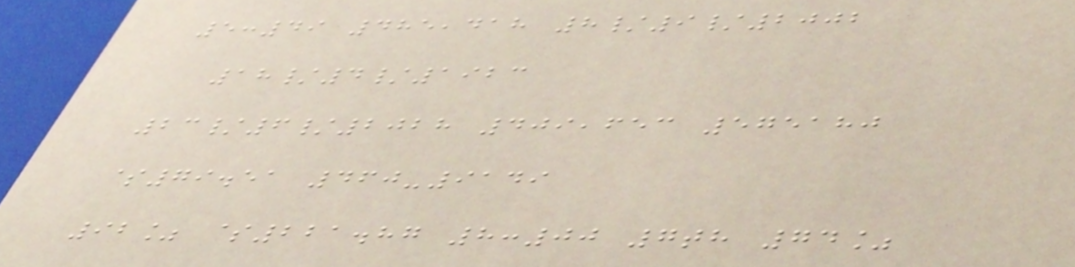5:49 485,418 8/9/2002
18/4/1923
23/6/2028 409,653 575180
$79.51 460-9149
92% $221.87 8:00 7th 74%
